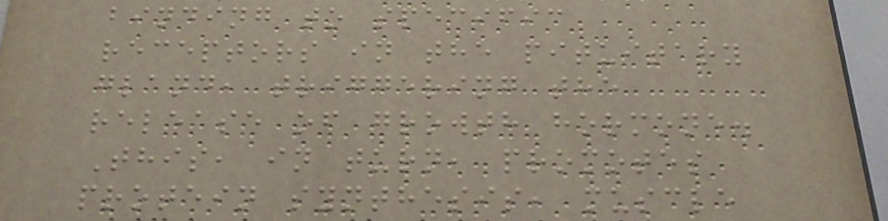binding to specific
receptors in the pituitary
gland, triggering the
release of growth hormone.
This, in turn, promotes
protein synthesis, muscle
